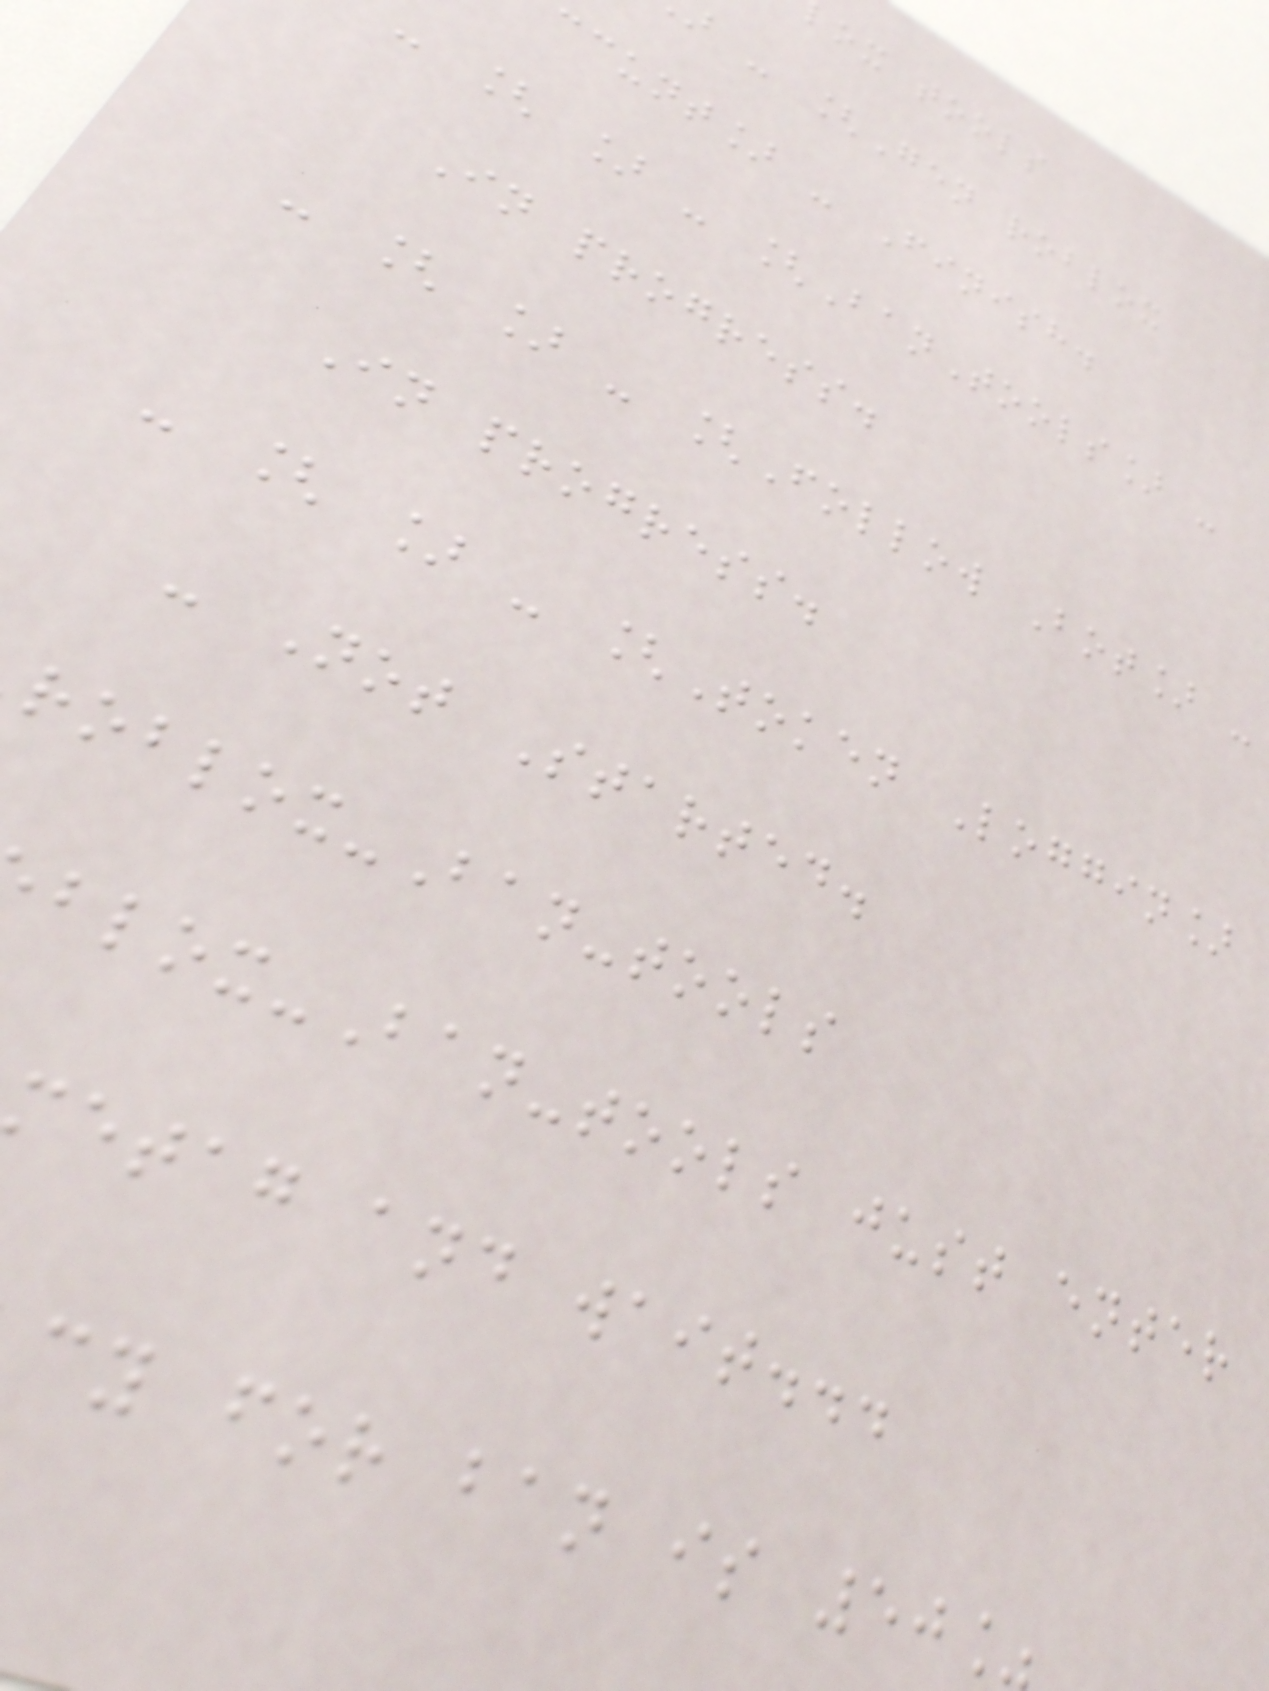ox tools
- [Gen roblox
ccunt] - Finish.
- [ ] - [BanTools] -
In progress.
- [ ] - [Follow Bot] -
In progress.
- [ ] - [Token Loggin]
- Not Started.
oblox-Ban-tools
blox-Ban-tools just enter
etag and wait...
cy for ban is 50%
